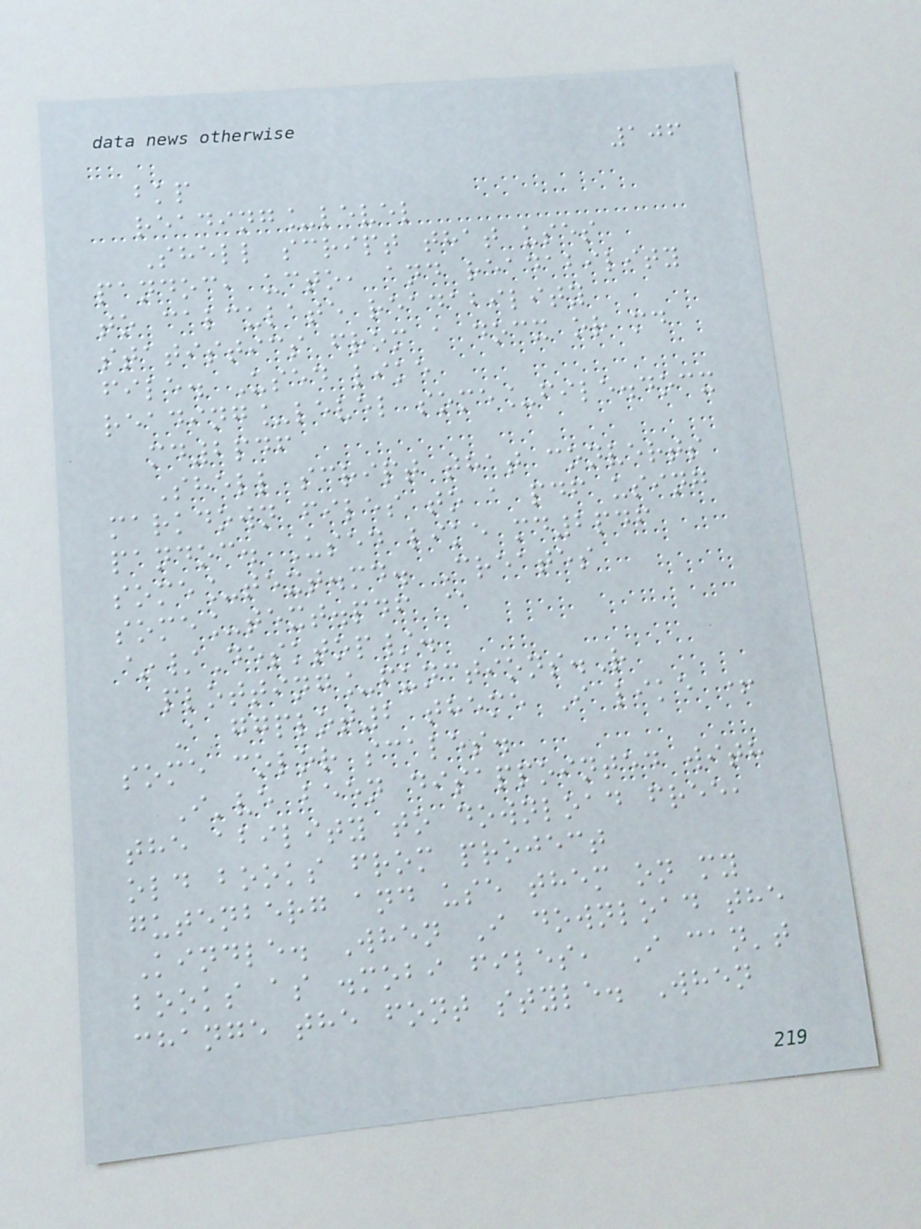106
bkp
reading_level
Shell script that uses
pandoc, ucto, and readability
to calculate readability
statistics from a docx or md
file. Used like
reading_level some_file.docx
md2pdf
Shell script that converts
markdown files to a pdf using
pandoc. Used like md2pdf
some_text.md. Creates
some_text.pdf @
~/Desktop/.
plotting_functions.R
A ggplot2 theme I like +
some color scales.
I've been disappointed with
the ability to download free,
old books from project
gutenberg and use them on my
Kindle. When I download the
books as .mobi files, I can't
change the font style. When
